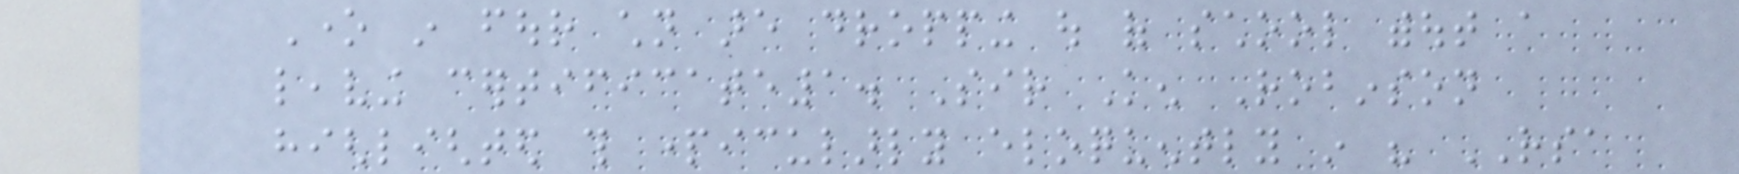One in four children are dropping out of school without a
leaving certificate1. Sir Ken Robinson
highlighted this particularly eloquently in his RSA
